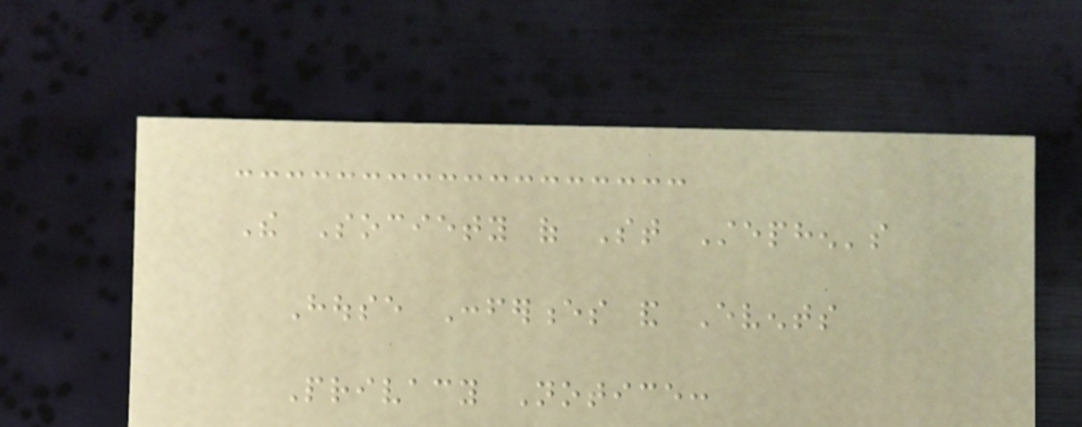The Society of St Stephen's
House Conferences and Events
Privacy Notice:
